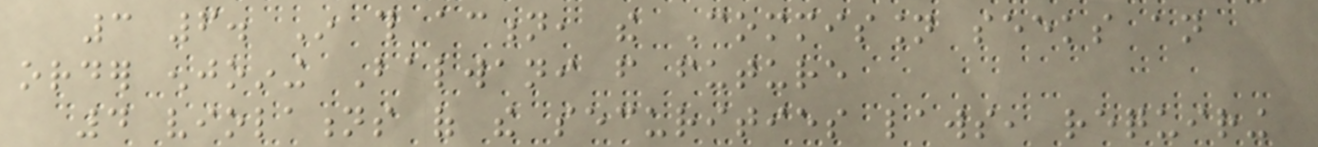3 6. In this action, the Commission seeks an
order enjoining Balwani from future
4 violations of the securities laws, requiring
